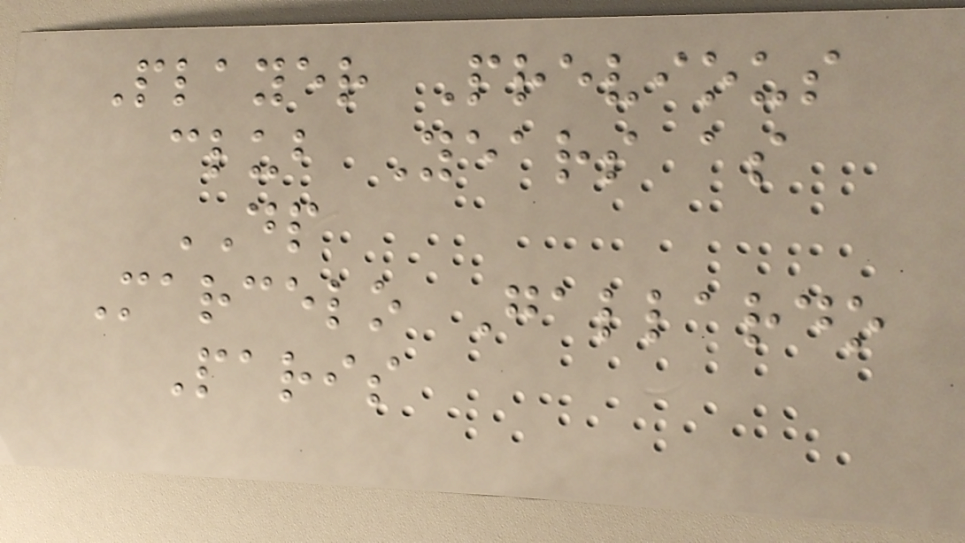Player Previous
club Years as
DP
Marcelo Gallardo
Paris
